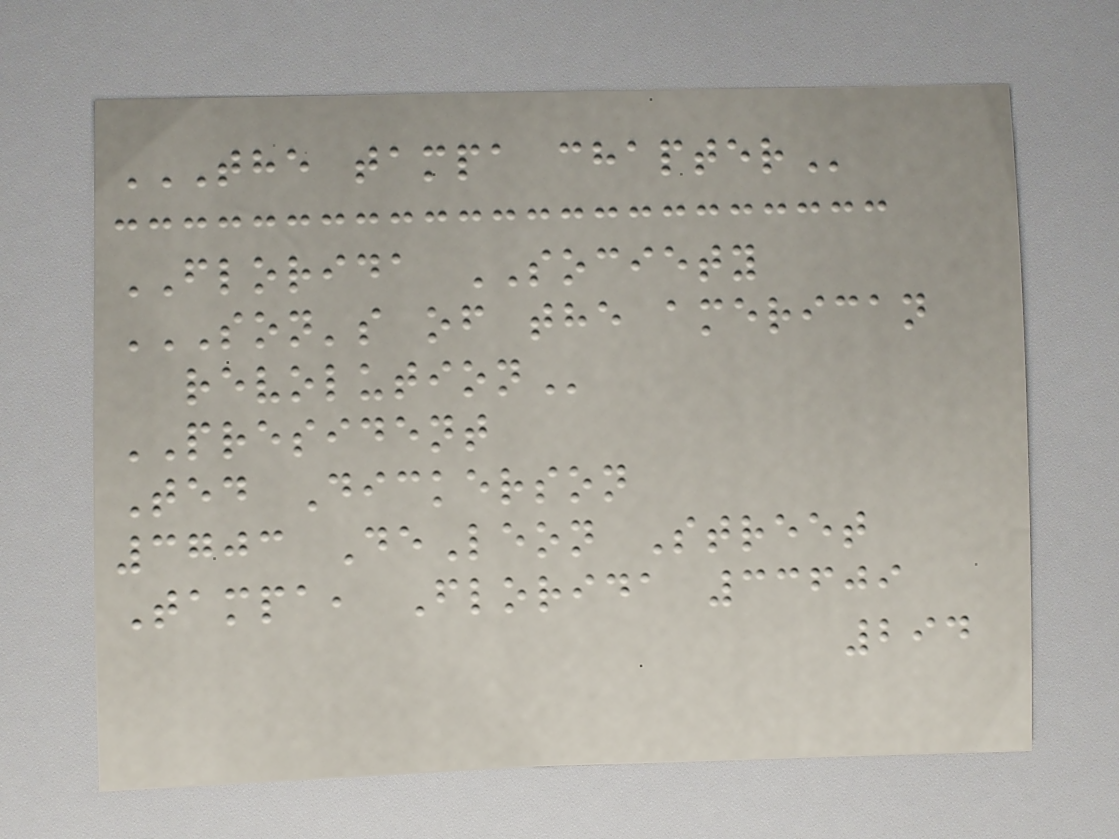THE TAMPA CHAPTER
FLORIDA SOCIETY
SON'S OF THE AMERICAN
REVOLUTION
PRESIDENT
Ted Dickerson
3703 DeLeon Street
Tampa, Florida 33609
294
